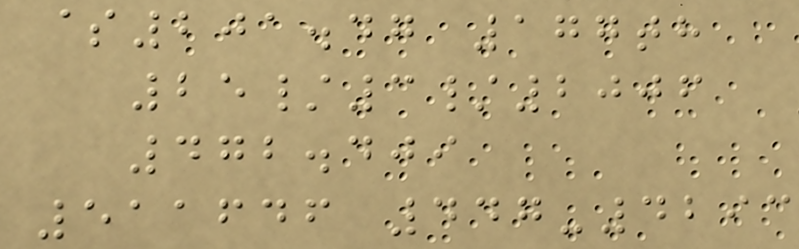$201.47 177th
25/3/2006
472.409
511646 447-4293
